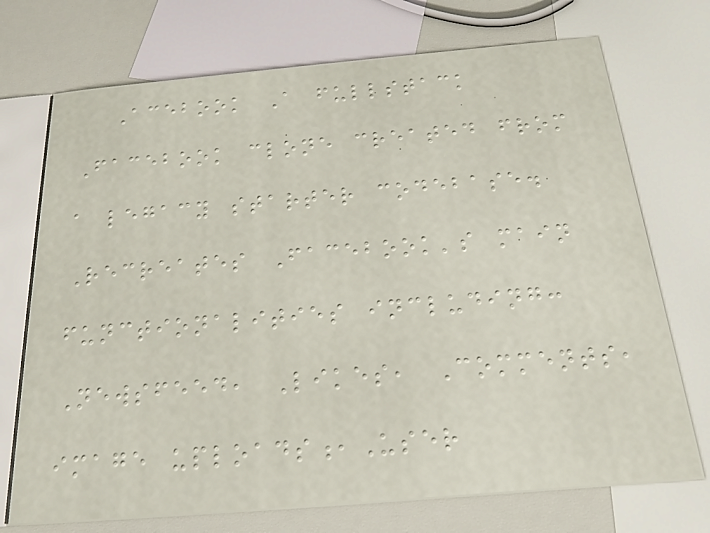Acebook A fullstack
Facebook clone created from
a legacy starter codebase.
Recreates Facebook's main
functionalities including:
Newsfeed, Likes, Comments,
image uploads,User
